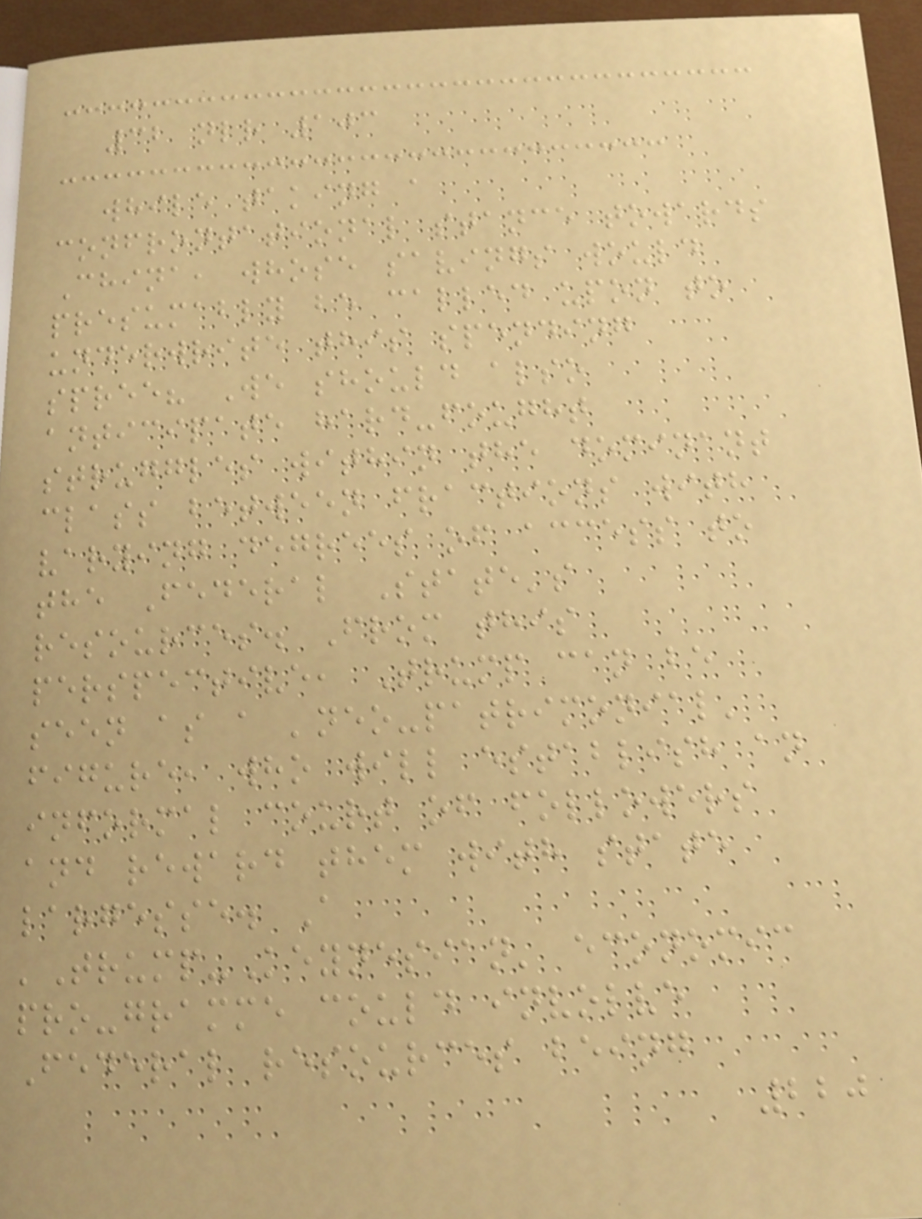32 nlr 103
while taking a
confrontational stance towards
China, whose savings would
presumably be called upon to
underwrite this spending
spree? We should also
anticipate hard-fought
struggles within the dominant
class between fractions with
varying degrees of access to
the Federal State's
resources. From this
perspective, Trump can be
seen as a 'neo-patrimonial'
figure, who will establish an
informal court of followers
and reward them with state
largesse. A
'Trump-Keynesian' economic
pro-gramme could involve
Federal resources being
220
